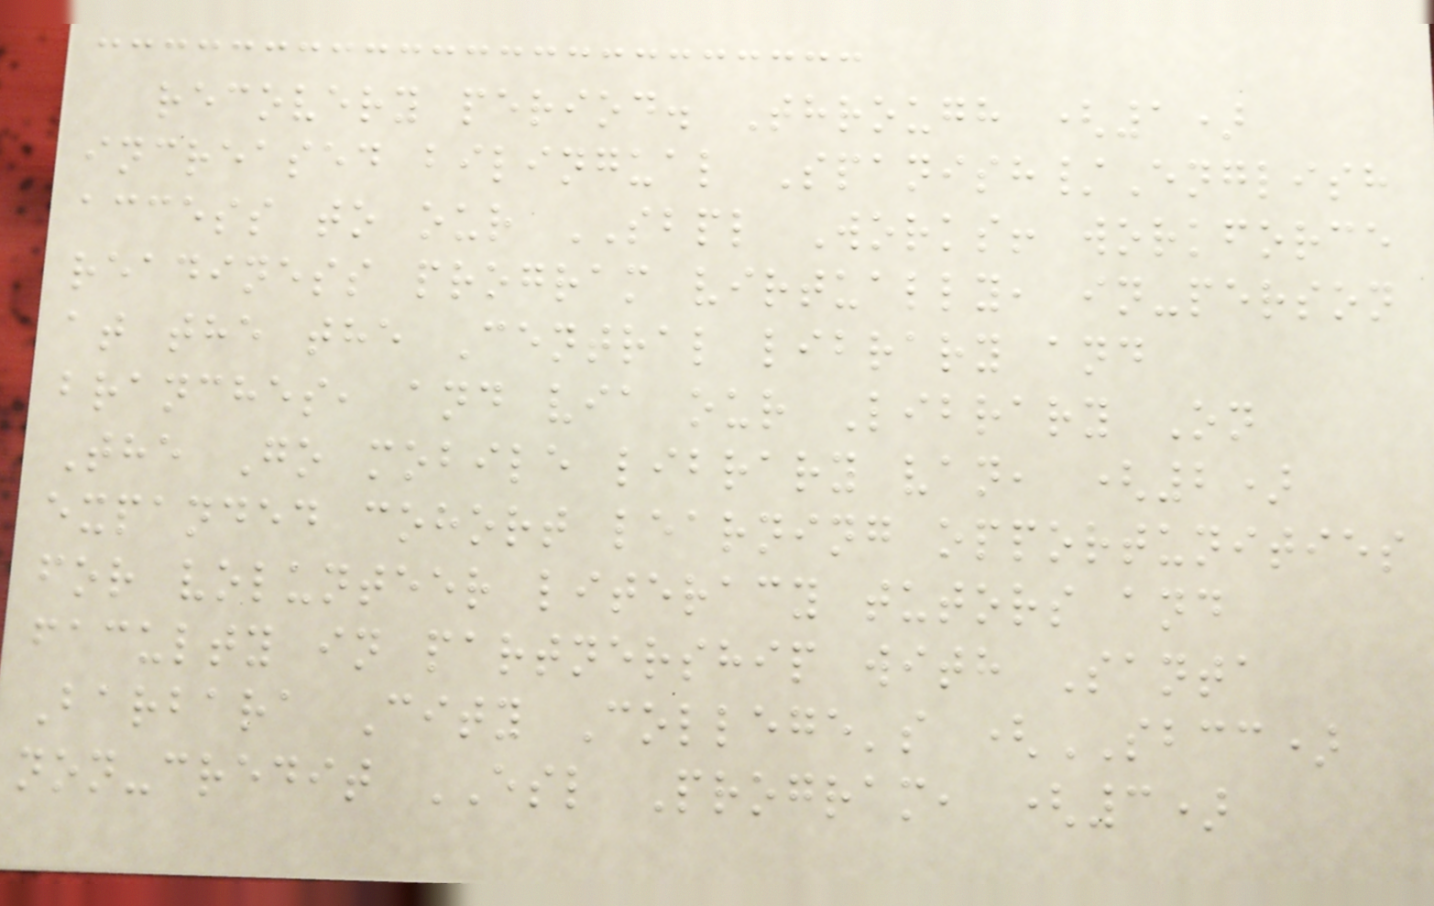recovery period. Through (1)
increased bilingual Spanish/English
access to our SBPL Works! workforce
readiness program virtually, in-person
at the the Central library and
branches, and via our Library On
The Go mobile library van, (2)
expanded cohort learning opportunities
for volunteer literacy tutors and
faculty in partnership with Santa
Barbara City College's (SBCC)
non-credit ESL Program, (3)
